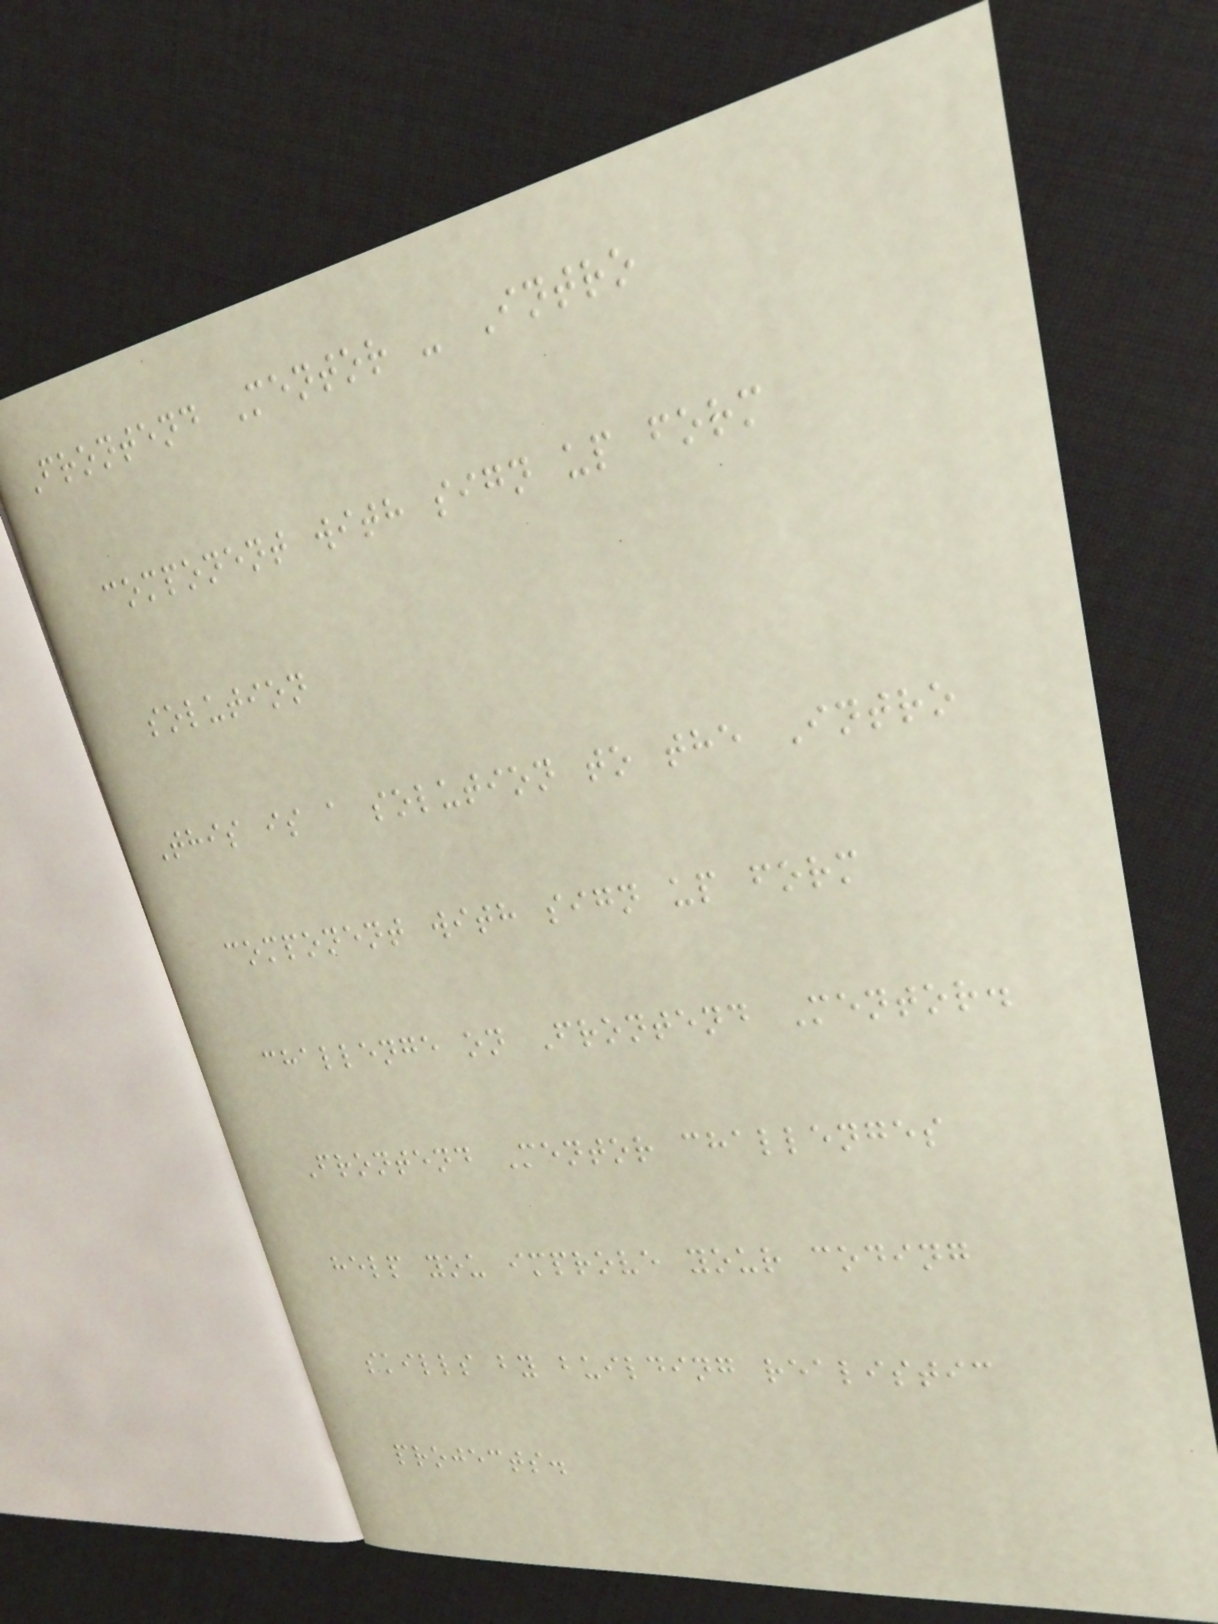Frontend Mentor - Intro
component with sign up form
solution
This is a solution to the Intro
component with sign up form
challenge on Frontend Mentor.
Frontend Mentor challenges
help you improve your coding
skills by building realistic
projects.
